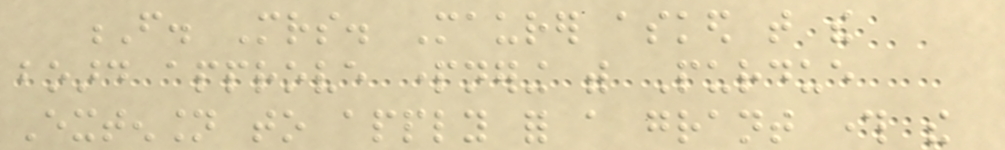F. Mrs. Maurer asked that the
board approve partnering with Purdue
Extension to apply for a grant through the
